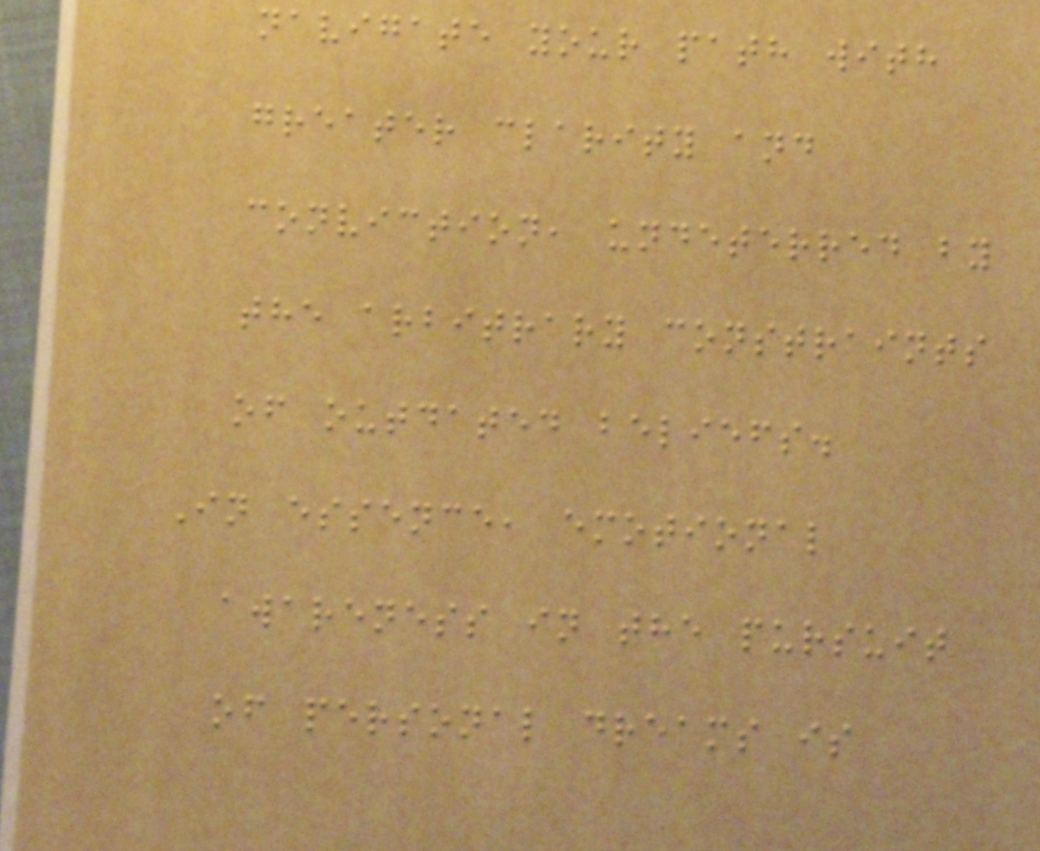navigate your path with
greater clarity and
conviction, undeterred by
the arbitrary constraints
of outdated beliefs.
In essence, emotional
awareness in the pursuit
of personal dreams is
